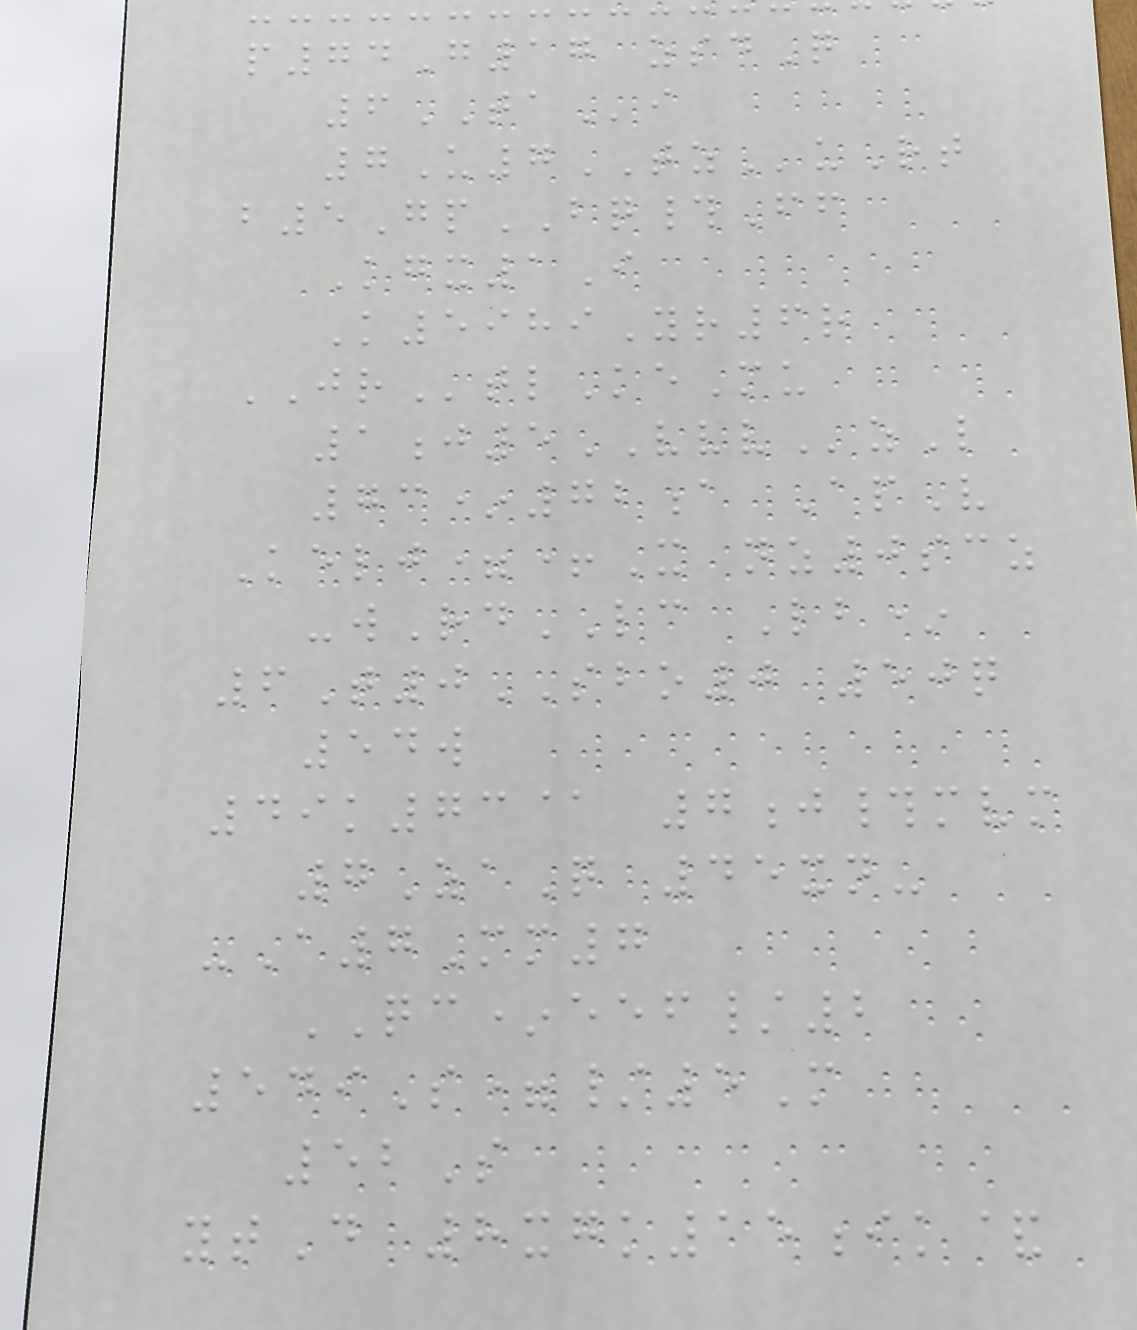p74G17 zsdQ
6TAi
7U7TZuRt
b5GpBQ#Ff
Kgx1I
K5989Yr6r
JRtlKeMu
1j5VVVzL
73*72a ApV
Kelj=+X nz0scz
-wRdLC Lb*
6T0SBO0 50q
54w
49k73@ 7j#mvm
7ZaQ 45xn-
-A7Mm7
QC*eef/2
549S=/5M
52S
ytD 8xgk15ik&
